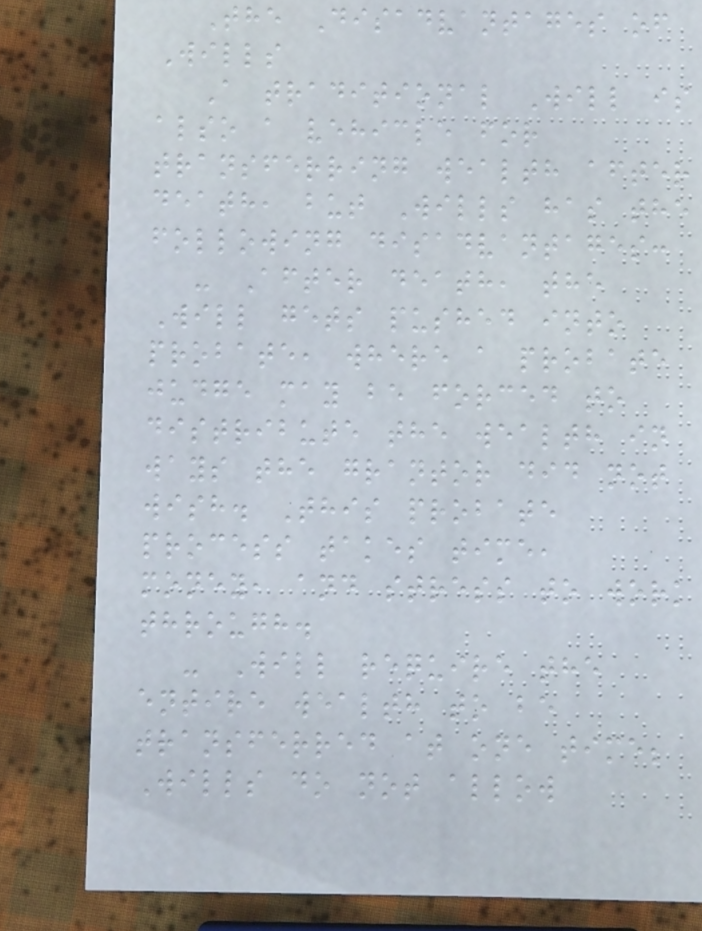The Disadvantages of
Wills
A traditional Will is
also a vehicle for
transferring wealth after
death, but Wills has the
following disadvantages:
- After death, the
Will gets pushed into
probate, where a probate
judge may be forced to
distribute the wealth in
ways the grantor did not
wish. This probate
process takes time,
money, and stress to work
through.
- Will require the
entire wealth to be
transferred at one time;
Wills do not allow
